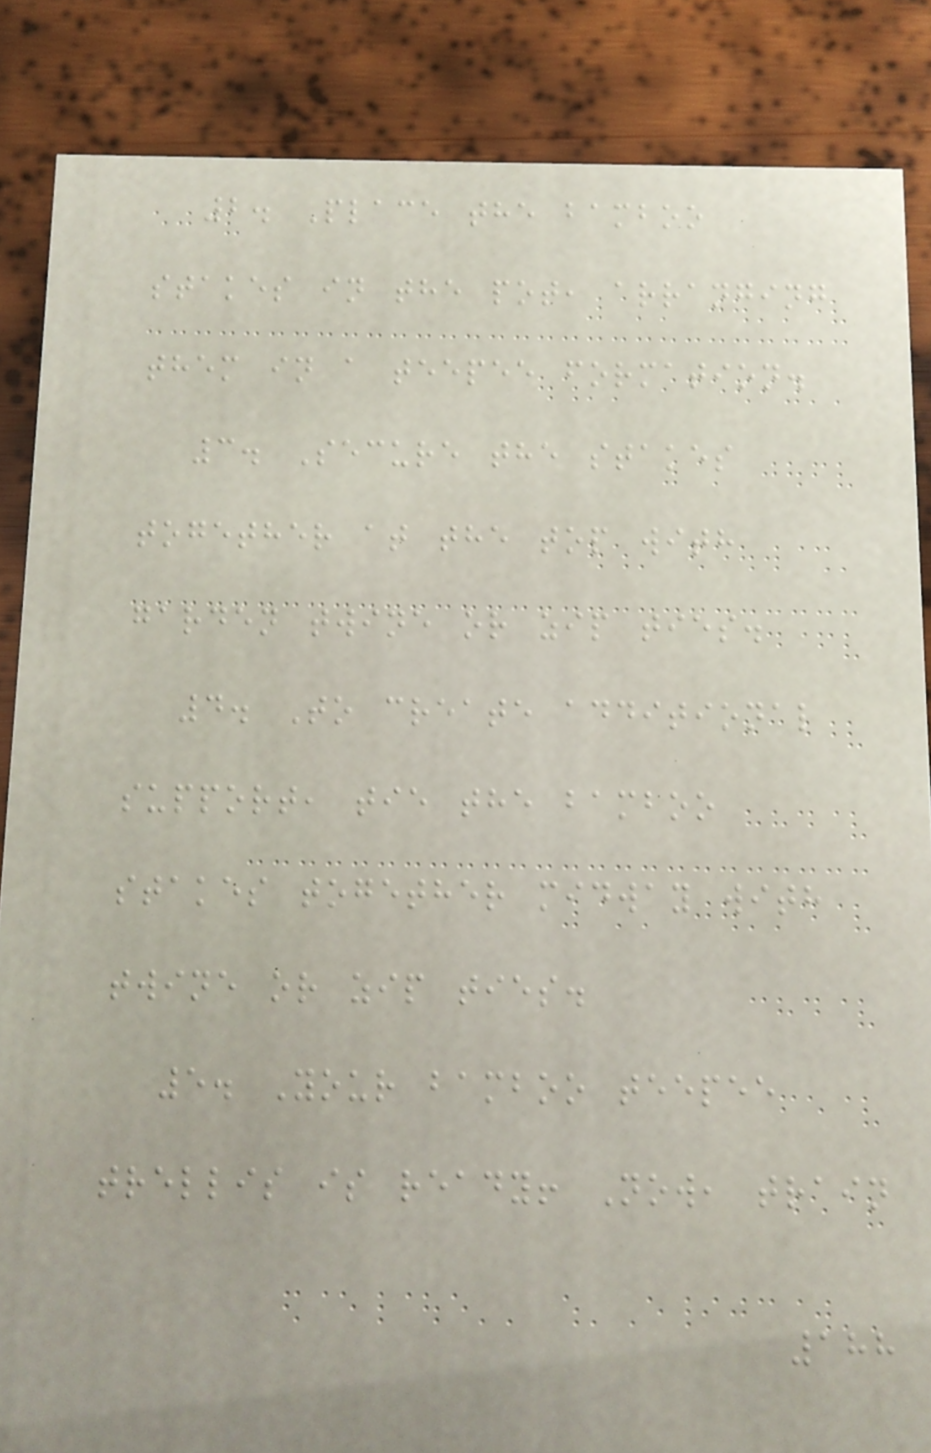2. Place the bamboo
stakes in the pot, arranging
them in a teepee formation.
3. Secure the stakes
together at the top with
garden twine or zip ties.
4. To create additional
support, tie the bamboo
stakes together midway with
twine or zip ties.
5. Your bamboo teepee
trellis is ready! Now, train
188
